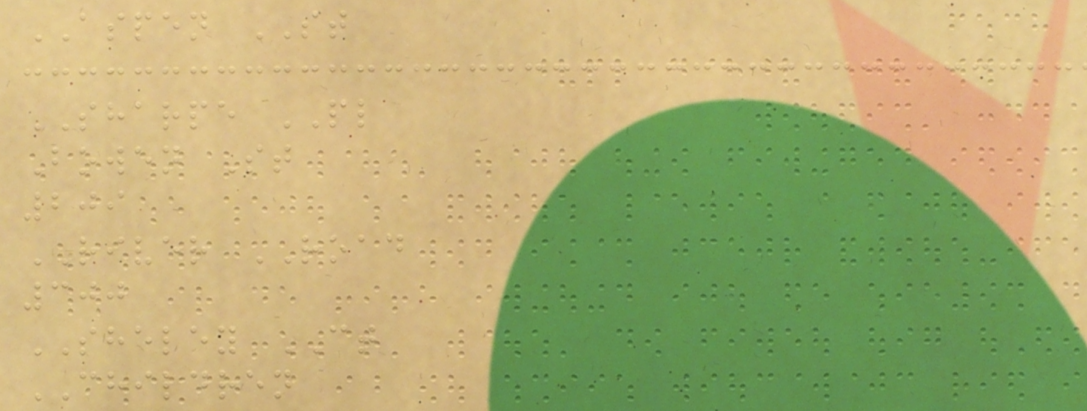ASPEN ST
SHARPE PL
Bowen St
209
RIVER ROAD
300
SHELEY CT
CHILDREN
